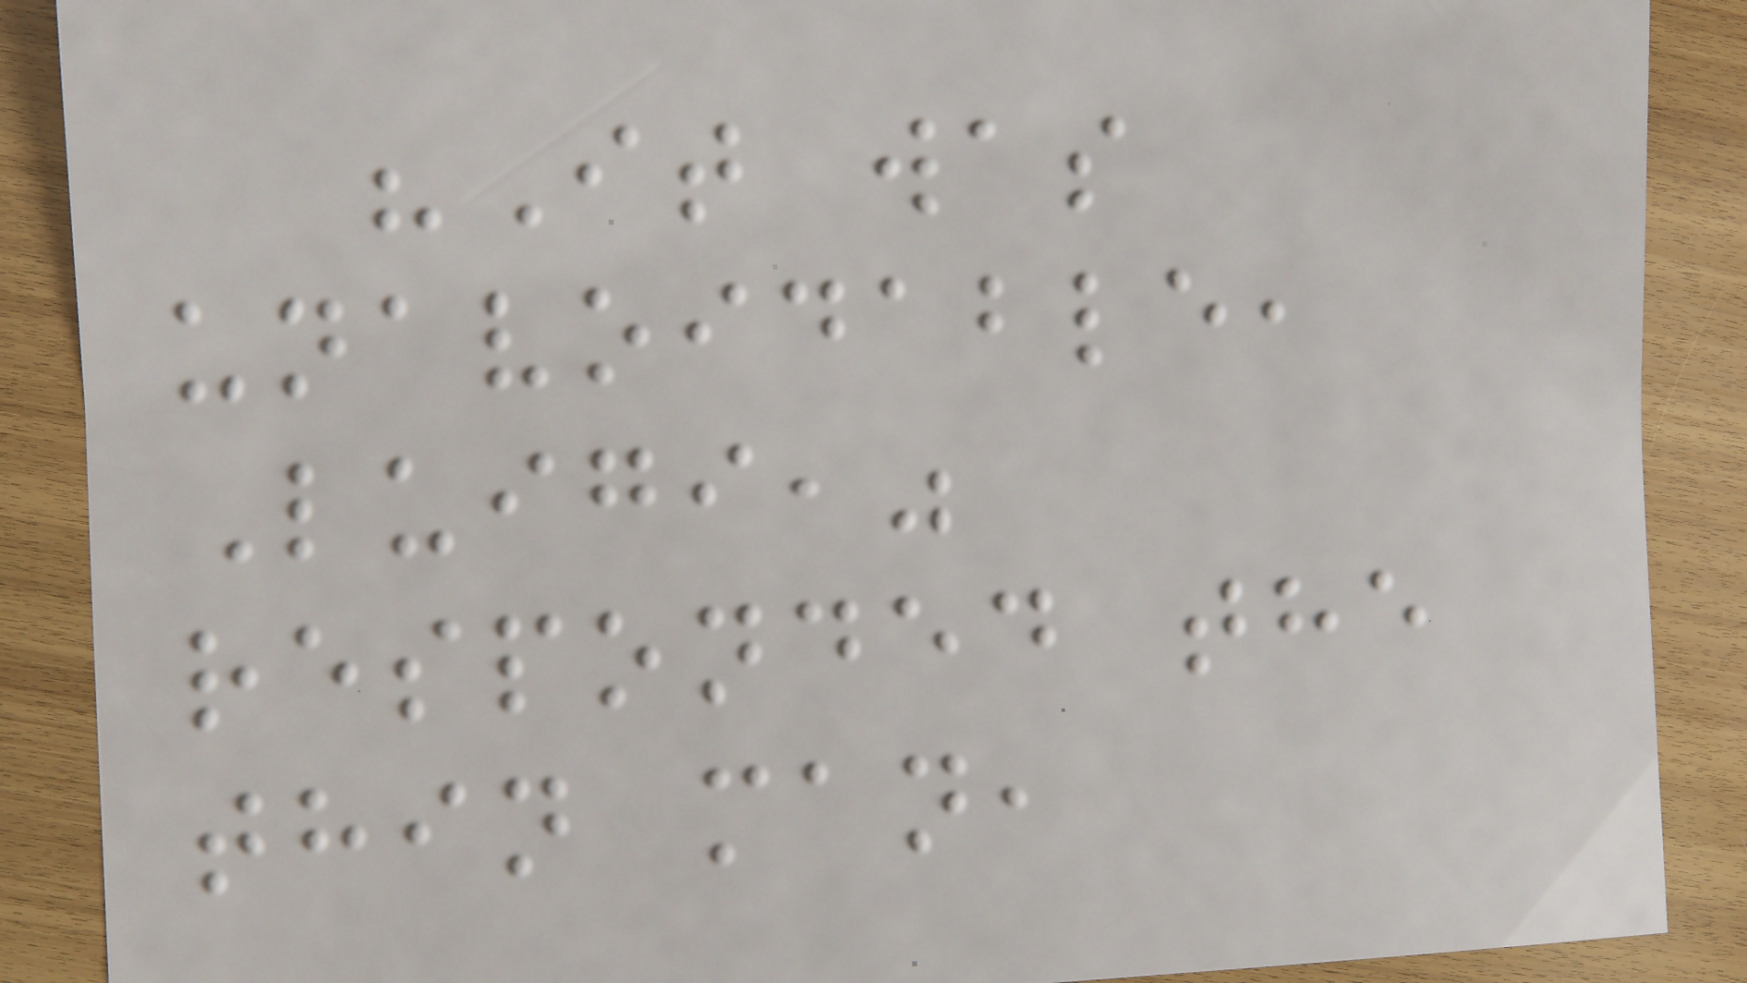"It was
unavoidable,
Luigi,"
responded the
thin man,
